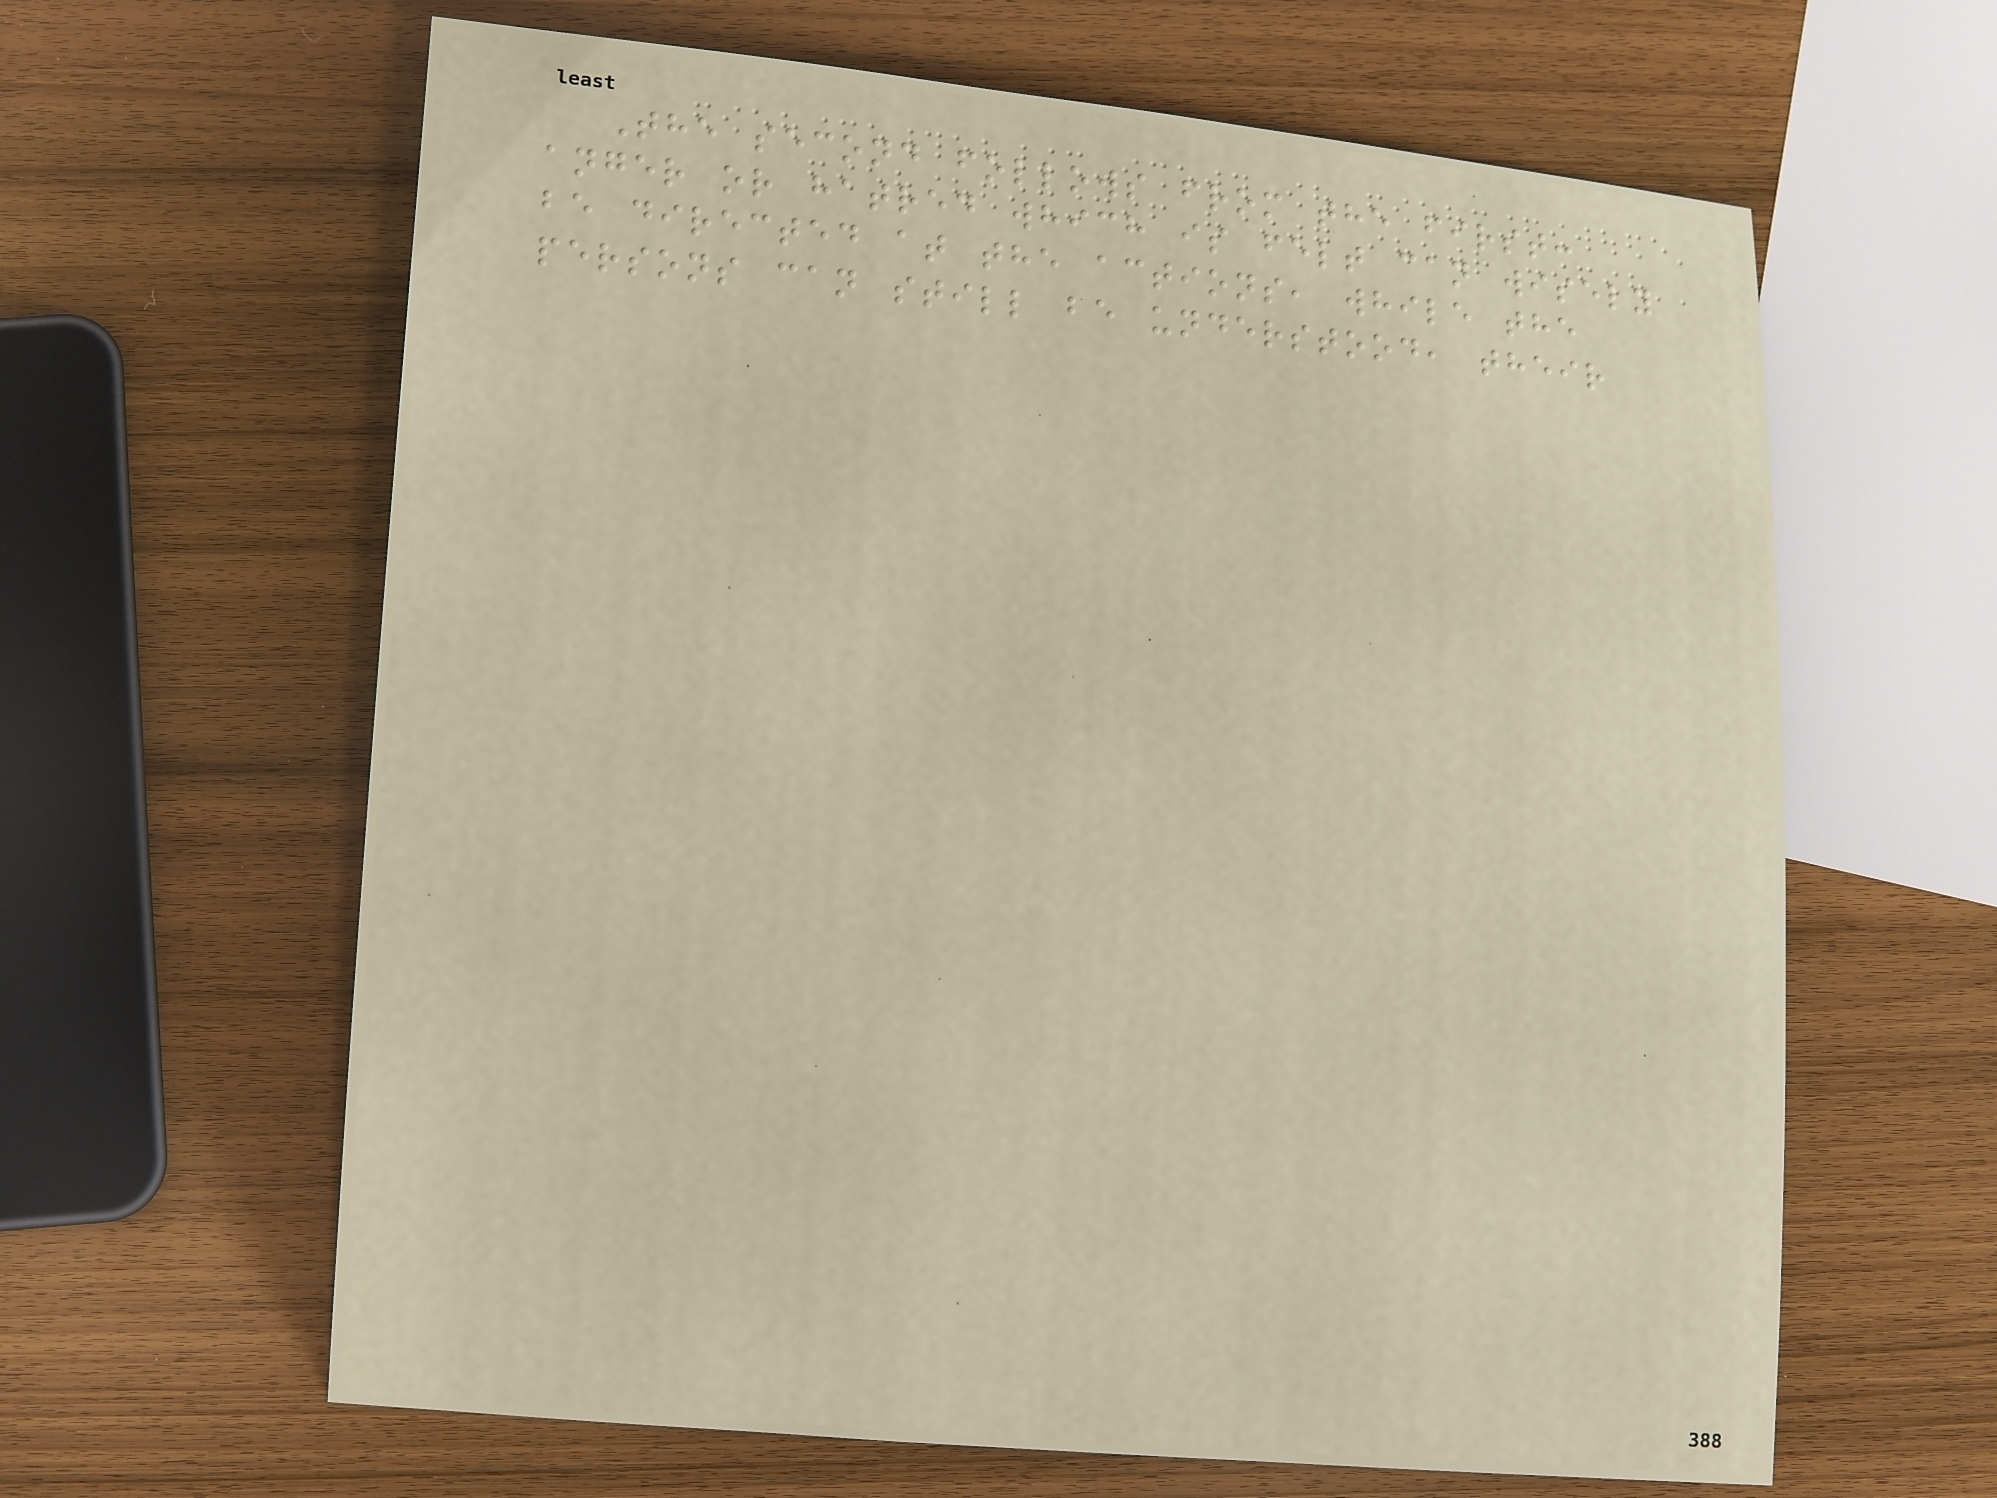The second follows from the first:
anger or hatred which is felt can wisely
be directed at the actions, while the
persons can still be understood, their
